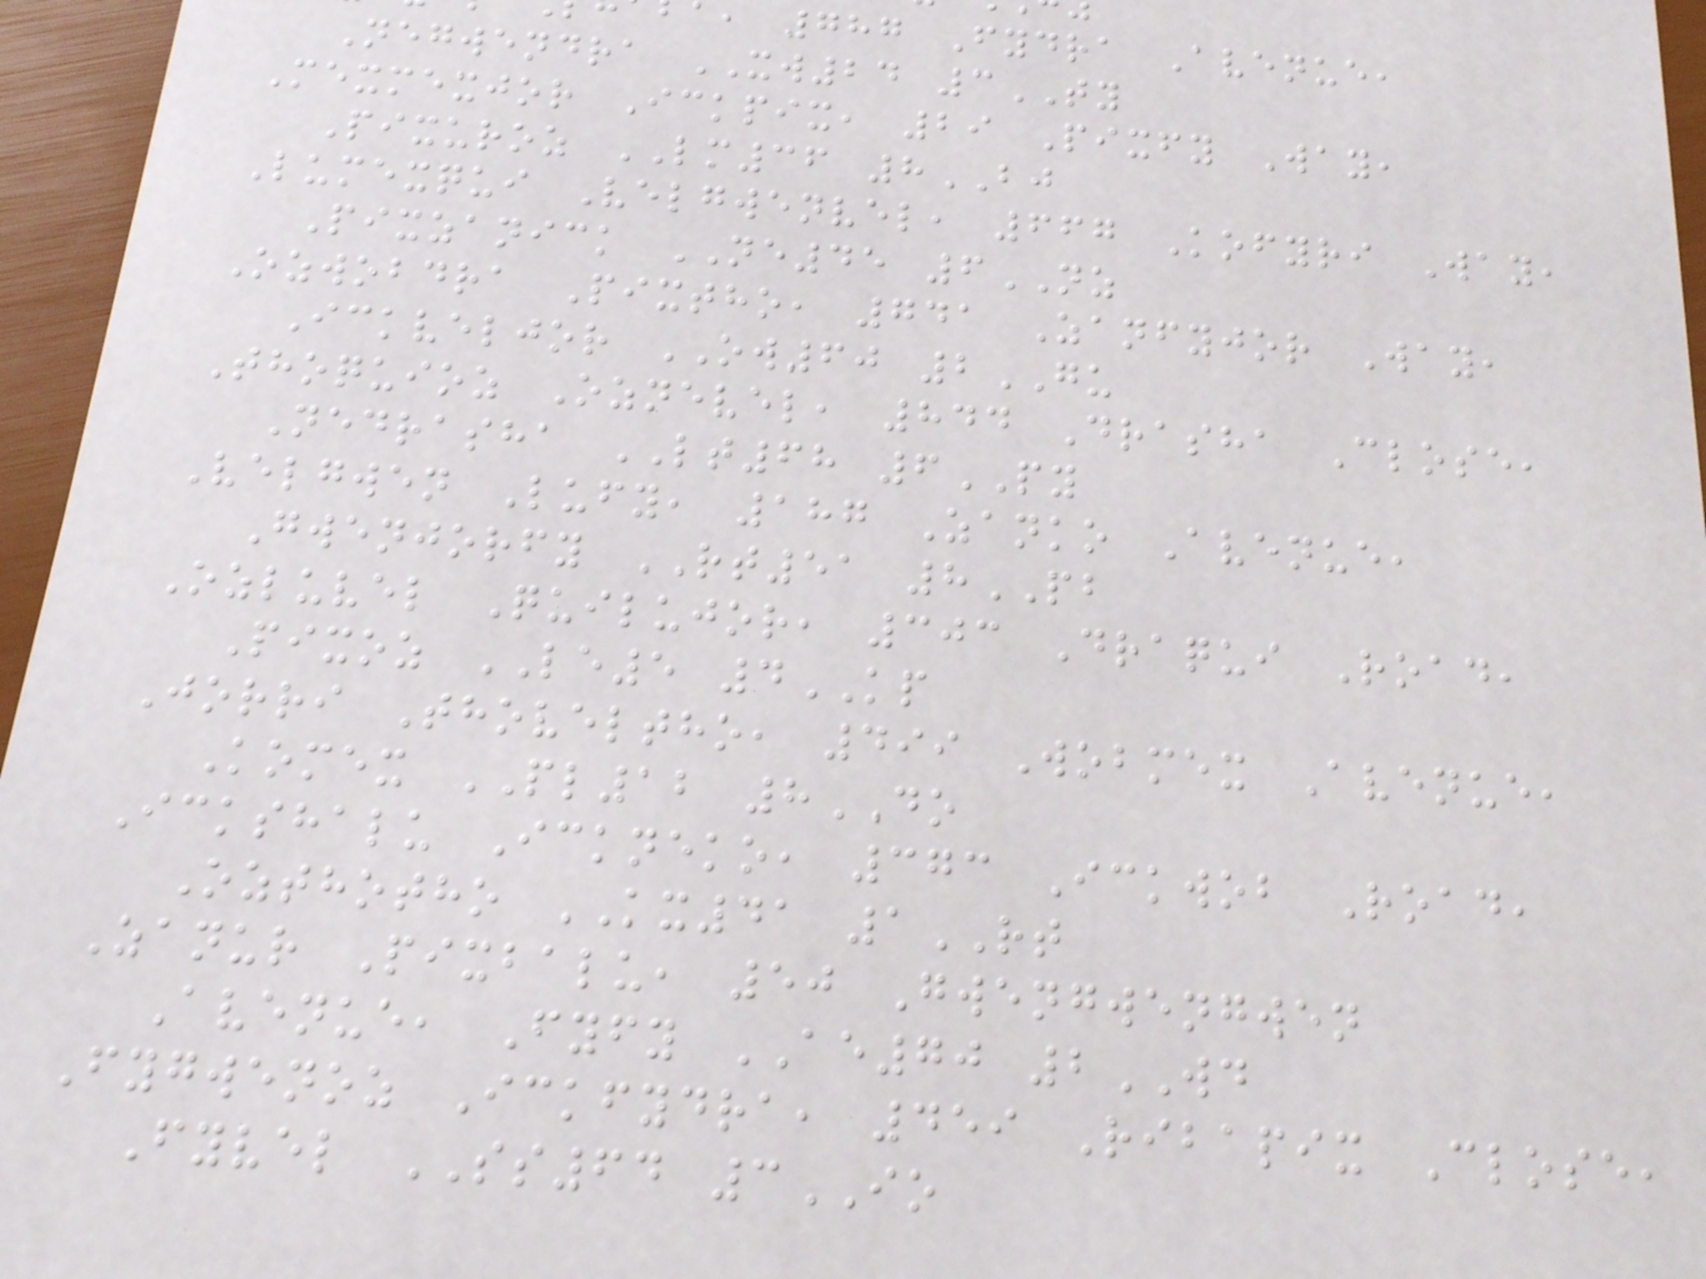, 787 Fydra Avenue,
Negwendra XW24 3TY
Mexmexjor Ickpix, 29 Pixfy Way,
Pixuroz LM36 8BJ
Lumexqui Velgwenvel, 667 Kofyri Way,
Pixzanick NE45 6NZ
Ozwobdra Pixtho, 741 Zanfyjor Way,
Ickveljor OW60 2GU
Thoquioz Oznevel, 844 Drasha Close,
Nedrasha LT68 6PY
Velgwen Lufy, 187 Zanko Avenue,
Gwenjorfy RT51 8PB
Ozluvel Quilujor, 303 Draqui Road,
Pixoz LE5 4KP
Jorri Thoveltho, 499 Wobmex Avenue,
Komex PL12 8DO
Ickshalu Ickneko, 373 Ickwob Road,
Ozthotho KX41 1RT
Zanur Pixbalu, 50 Gwengwengwen
Avenue, Fyfy AE70 2WD
Fygwenoz Ickfydra, 459 Ribapix Close,
Fyvel SS64 3IO
